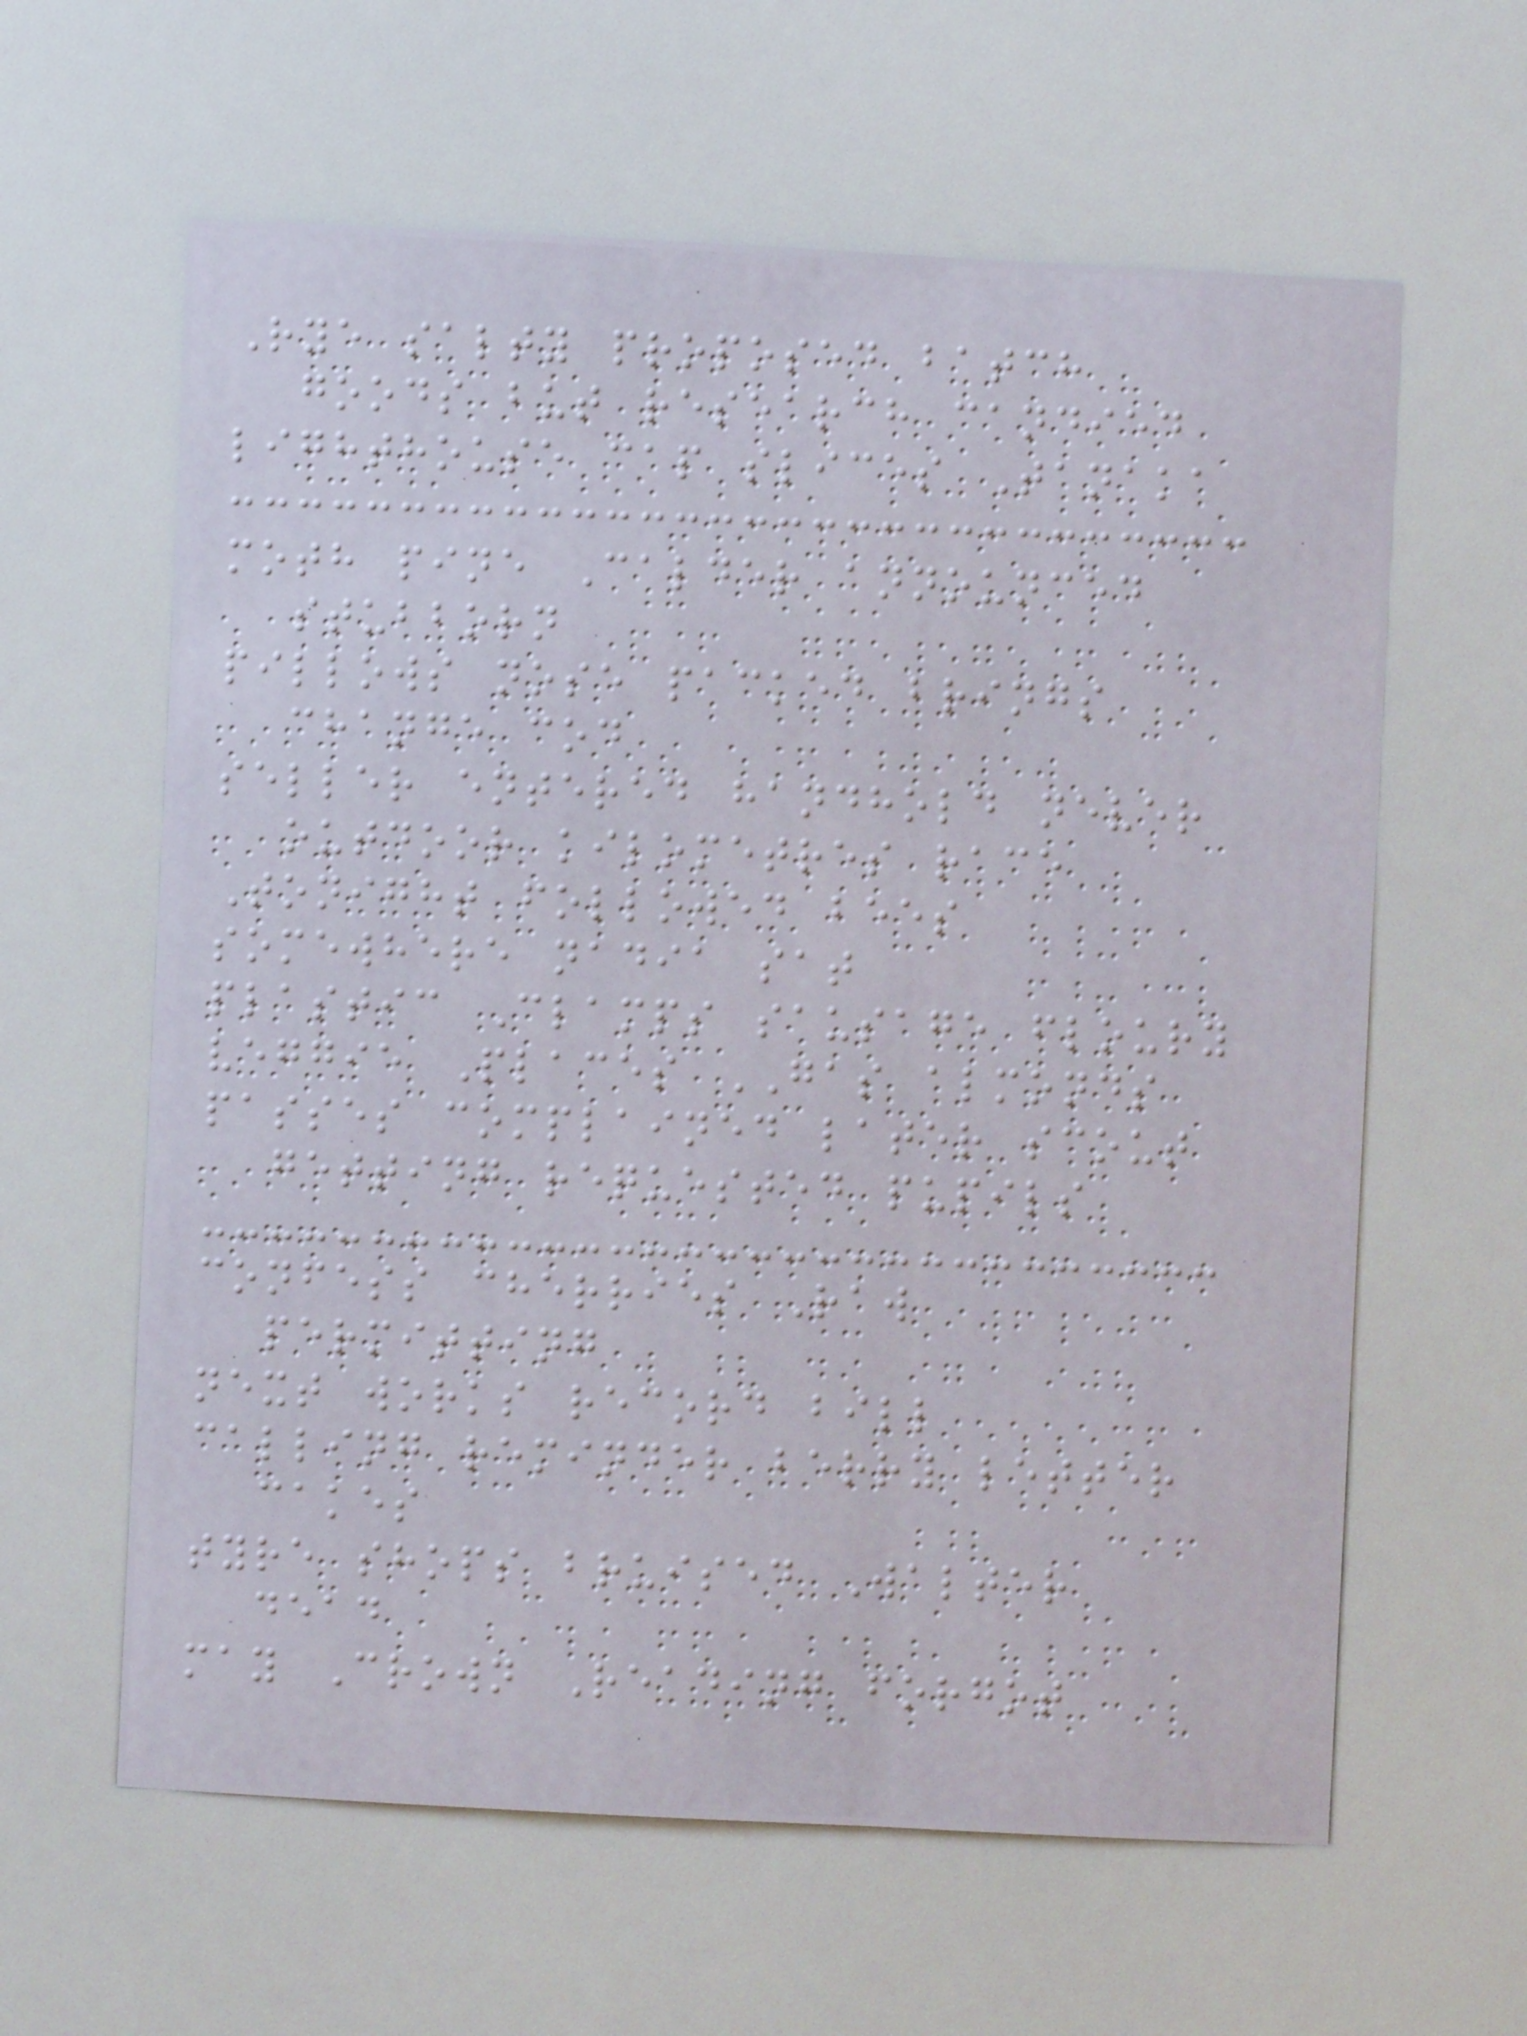Rye salty proposed batch
goods but research candied
lighthouse cap slices Tanaka
moth pine Calder announced
stubborn
pillows nose packed brings
change cod
seller entered handhold never
outdoor kilometres race
Tonight followed bees
somewhere nadia sat
plastic Clamps sausage floury
veggie Places GAS almonds
passes complained later scout
getting requested pupils
confess cherries Raw
permitting
next works record bill
calling reminder berry letter
cakes
tyre shops bruised Walter
dead
may Crown Reading forgot
